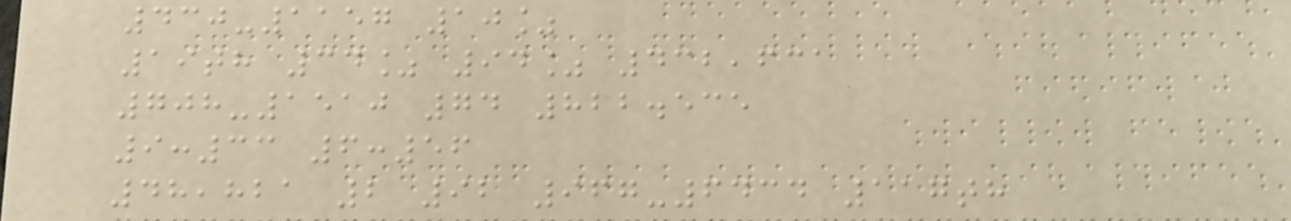430-1157 10%
19th 34% 94% 432,631
708-1510 74 822.535
9:33 6:56
48,821 2 92 967-6434 117th
